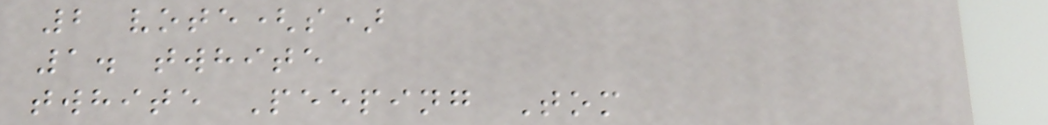2 vote(s)
1. twhite
twhite Peeping Tom
